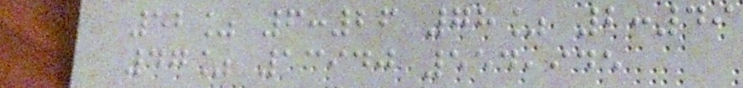52% 6:26 78% 2:49
47% 13940 554,945
